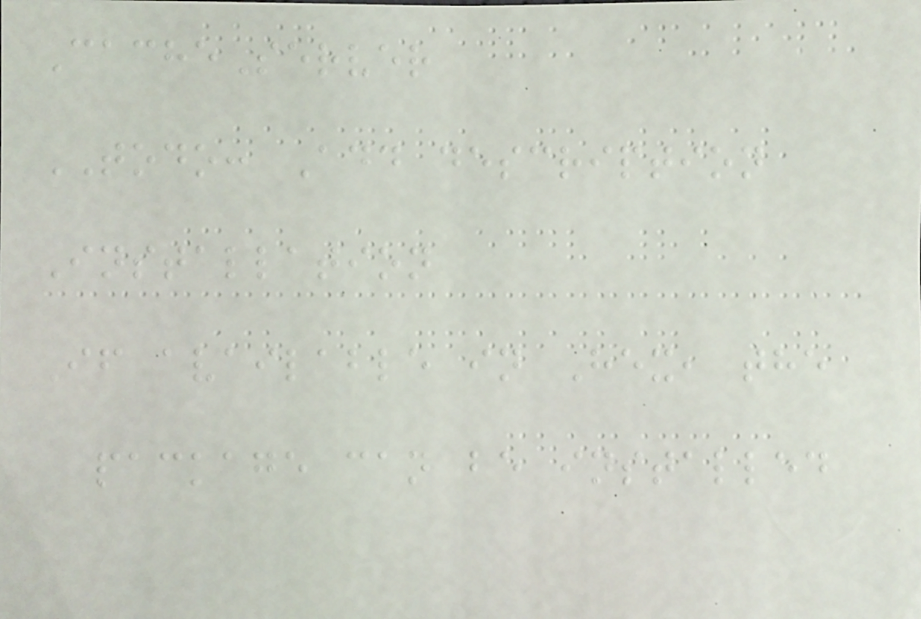CacheServer
TODO: Add description
Installation
If available in Hex, the
package can be installed
